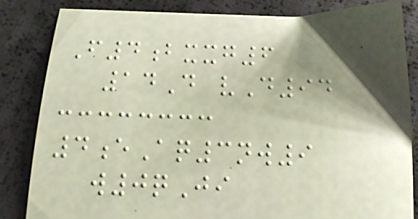F4bxxg6
14D vD94
4eAq3nw9
w0qJi
